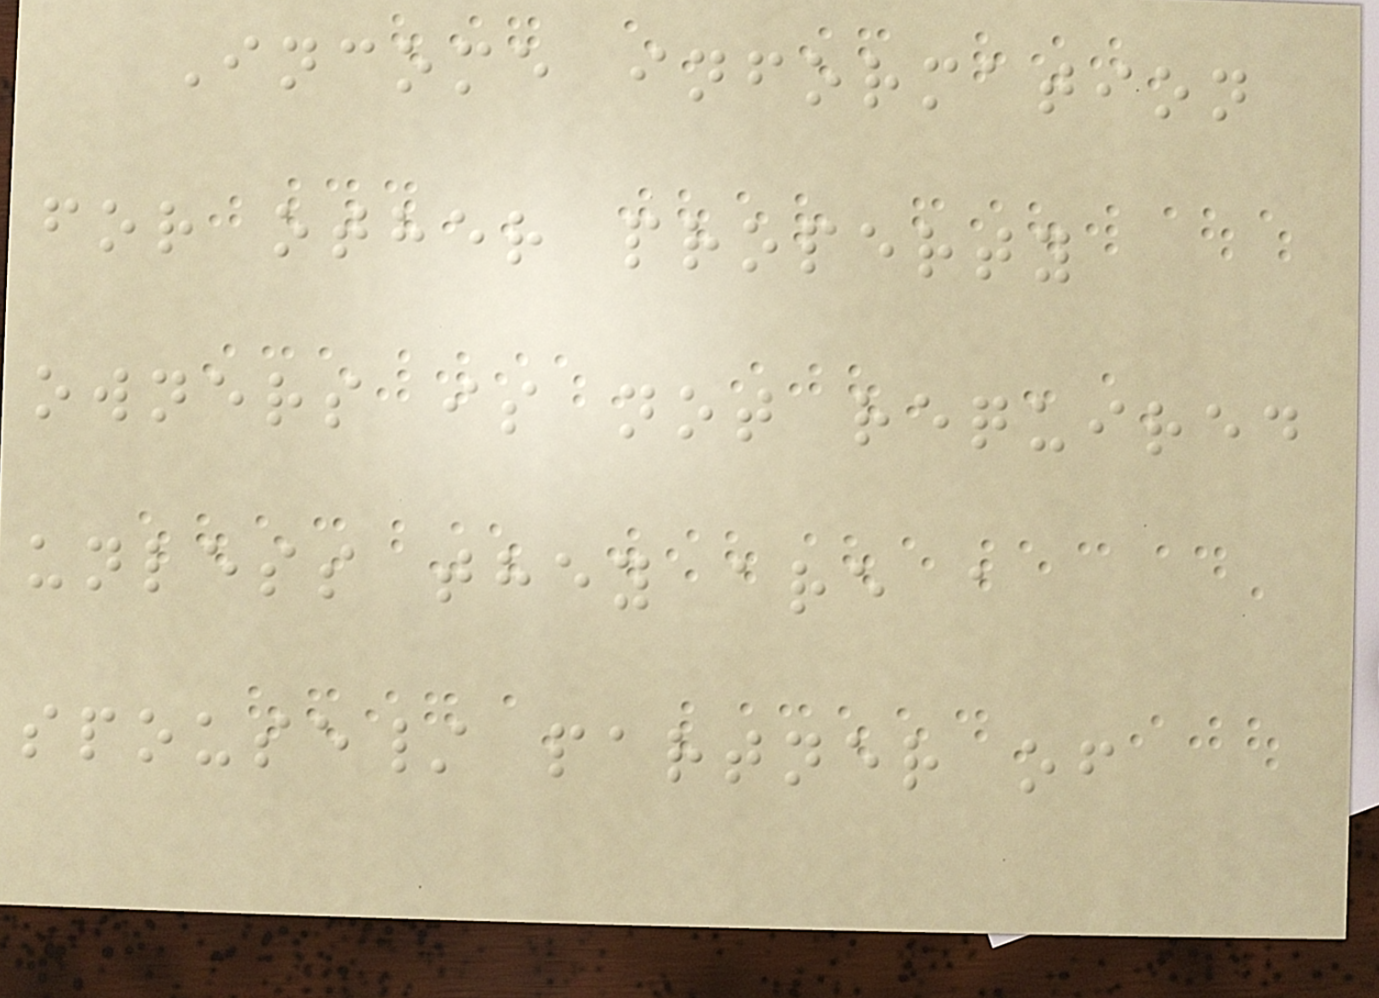Income information
for other property
owners is not required
unless they are a
spouse/ partner of
